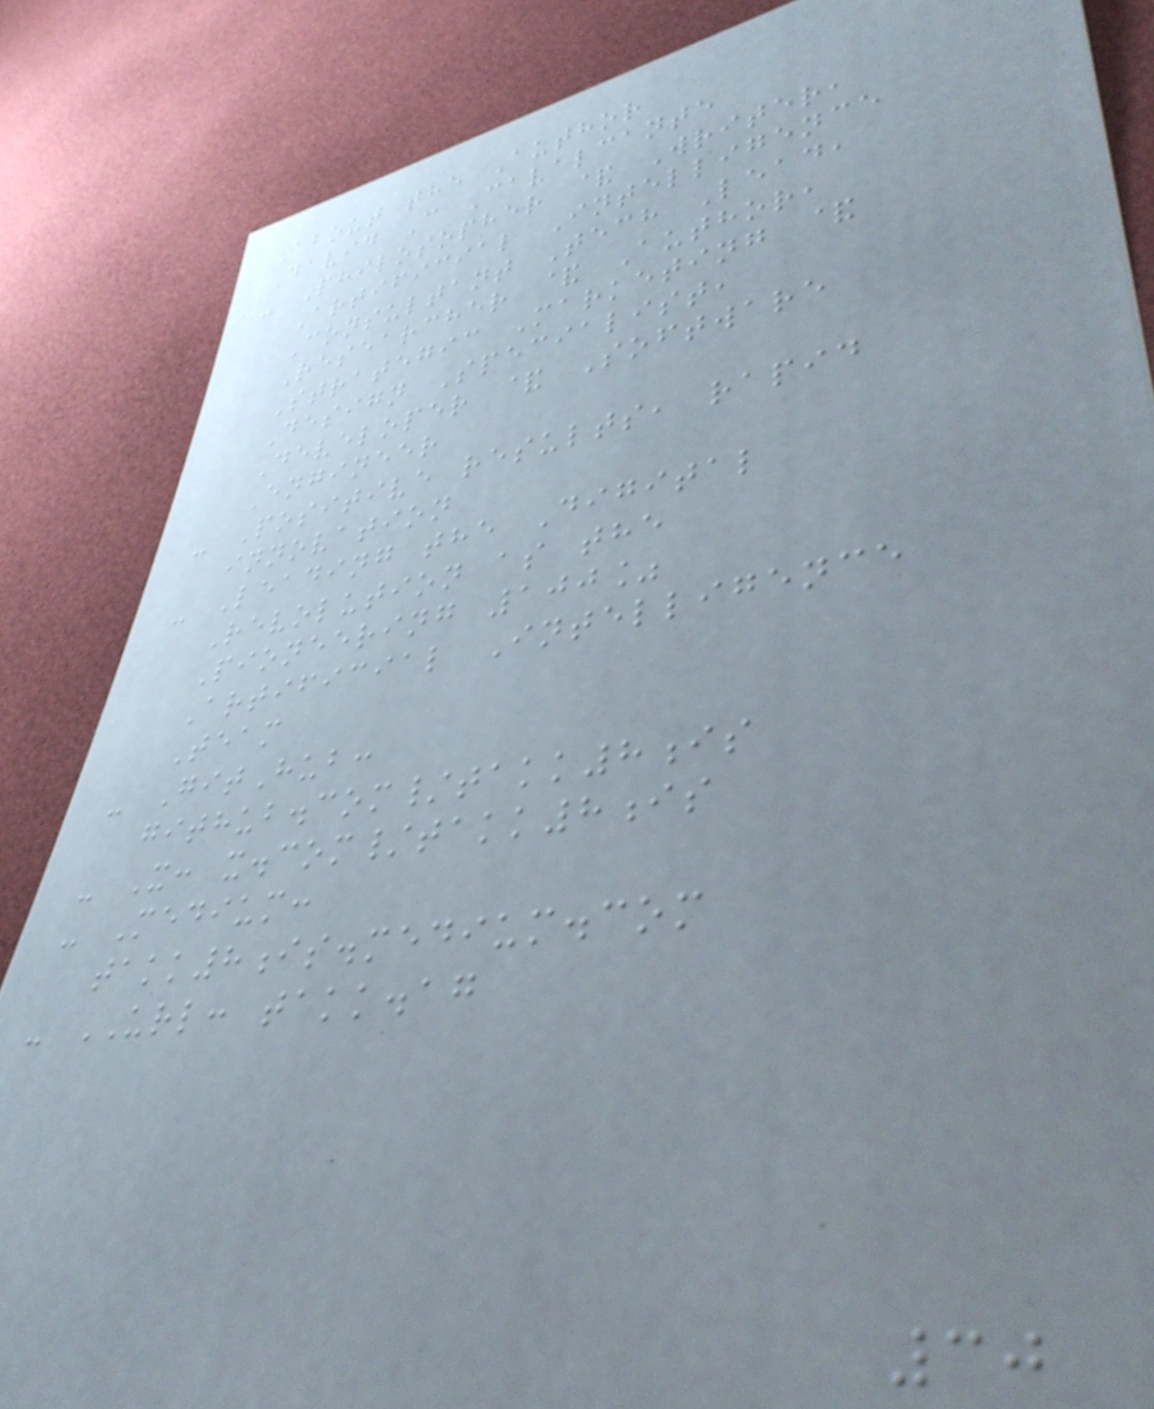About the Author
David C Cavalcante
- Philosopher & Writer,
Artificial Intelligence
Consultant Tech Lead,
Researcher & Author,
Strategic Marketing &
Design Specialist,
Developer & Software
Engineer
- Positive results, rapid
innovation
- Leading the Digital
Revolution as the
Pioneering 100%
Artificial Intelligence
Team
- GitHub:
github.com/takk8is
- X: x.com/takk8is
- Medium:
takk8is.medium.com
- URL: takk.ag
30
